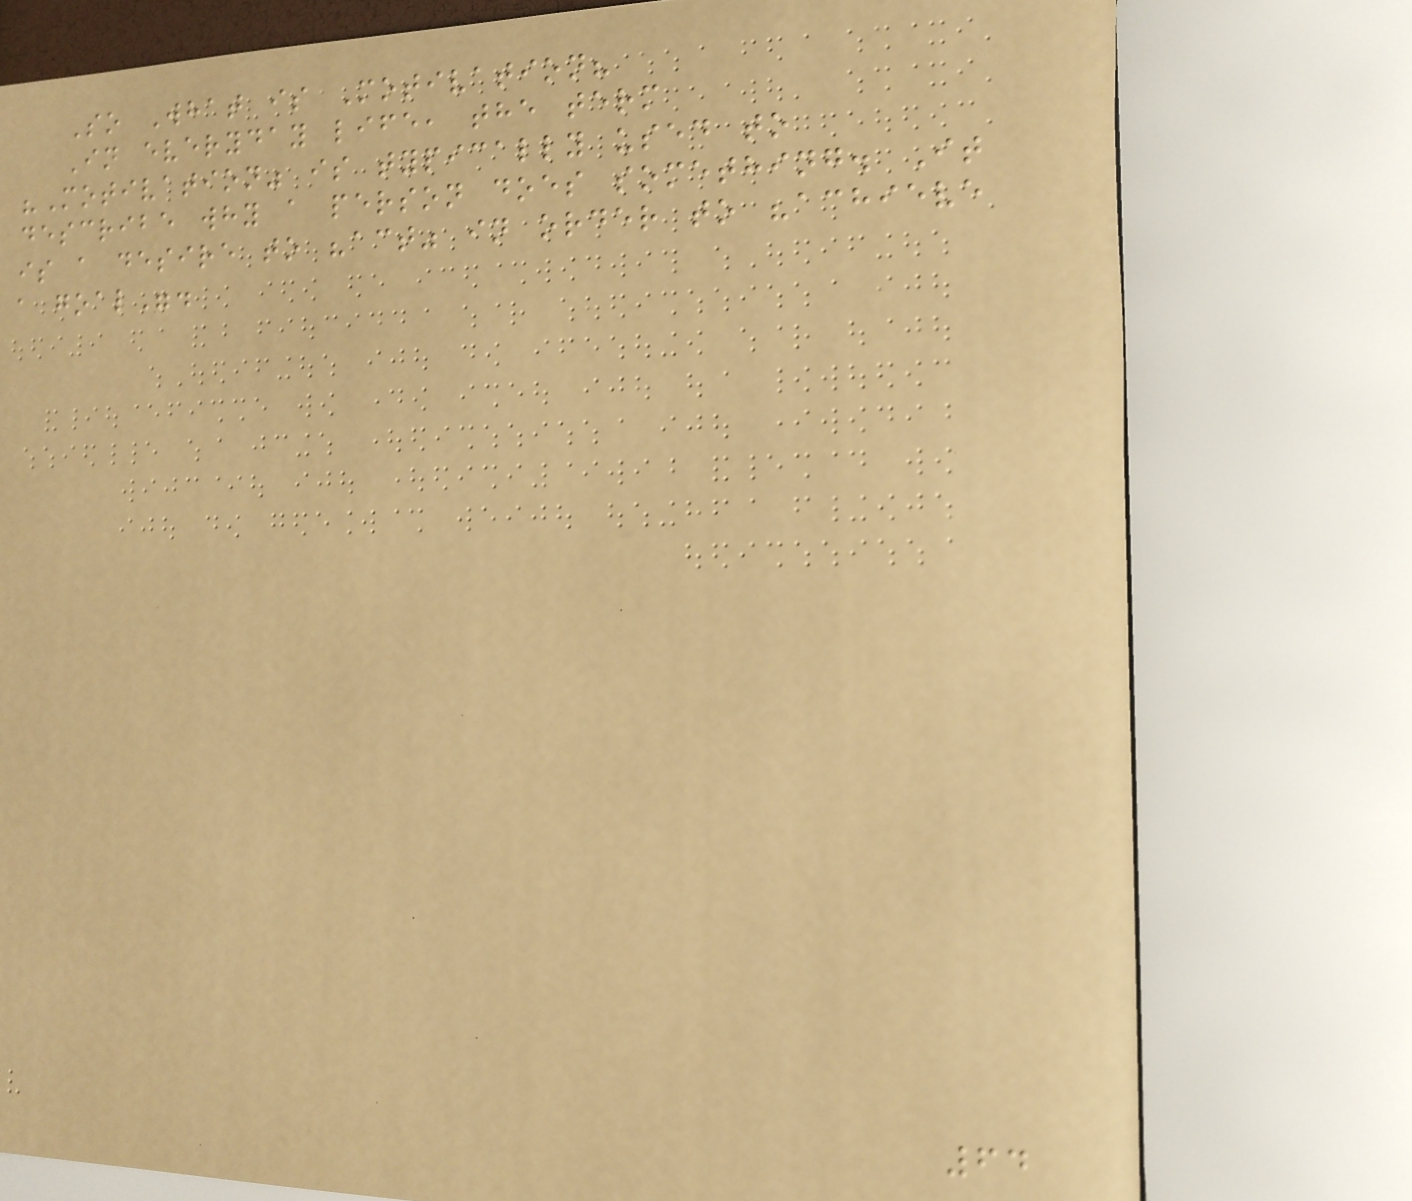So What is Motivation?
In everyday life, the term
"Motivation" is typically used to
describe why a person does something. It
is a desire to "act" in order to "achieve
a goal".
64
